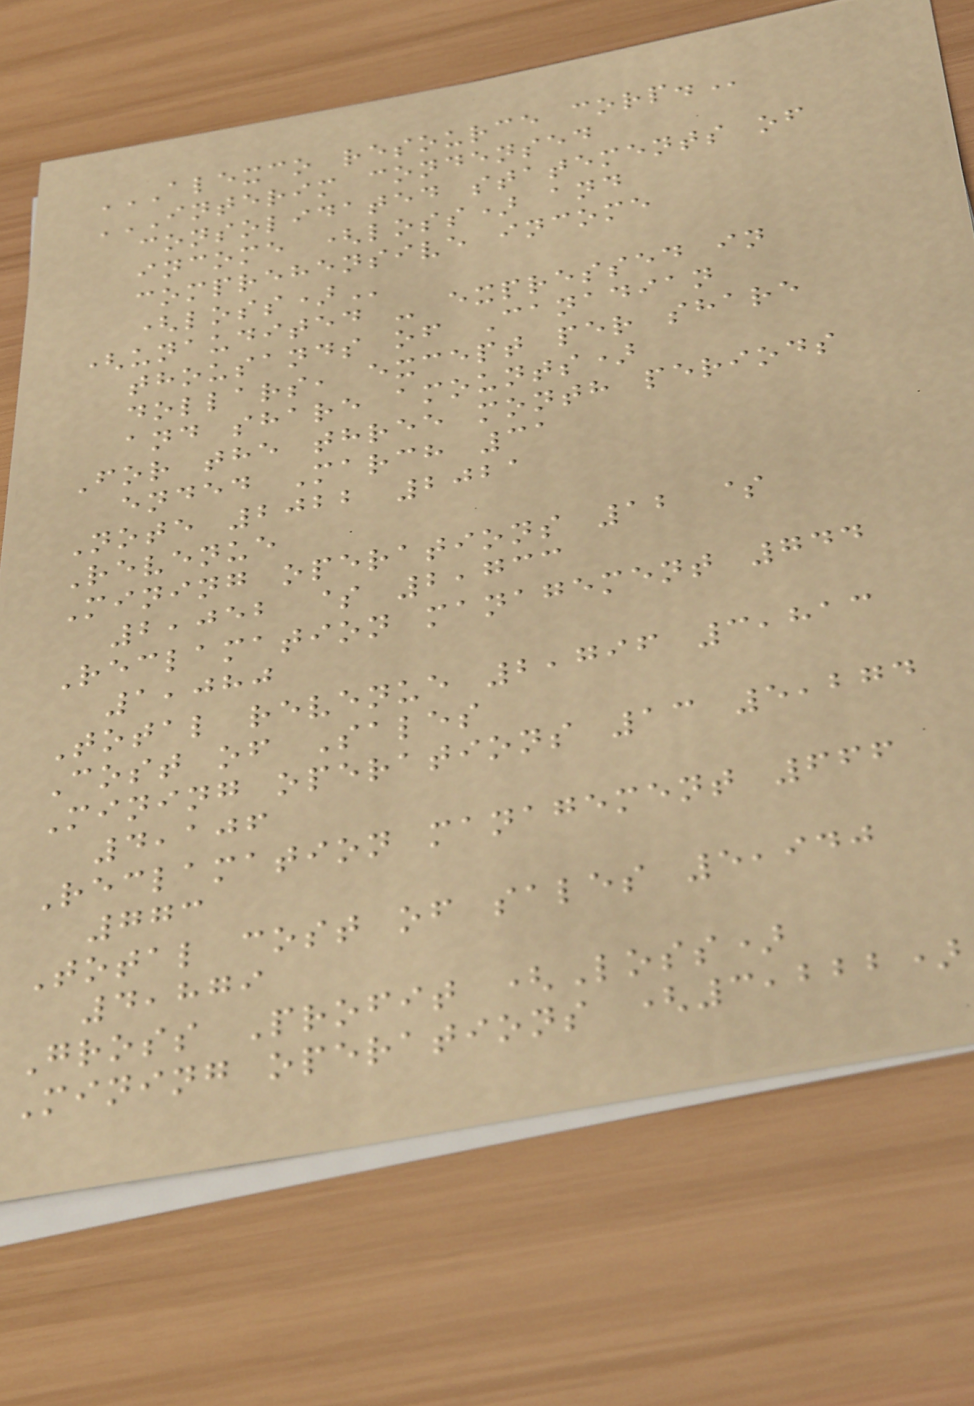ALEXCO RESOURCE CORP.
INTERIM CONDENSED
CONSOLIDATED STATEMENTS OF
INCOME (LOSS) AND
COMPREHENSIVE INCOME
(LOSS)
(unaudited - expressed in
thousands of Canadian
dollars, except per share
and share amounts)
For the three month periods
ended March 31
Note 2022 2021
Revenue
Mining operations 12 $
2,052 $ 2,733
Reclamation management 744
1,080
Total revenue 2,796 3,813
Cost of Sales
Mining operations 13 5,274
4,106
Reclamation management 666
773
Total cost of sales 5,940
4,879
Gross Profit (Loss)
Mining operations (3,222)
